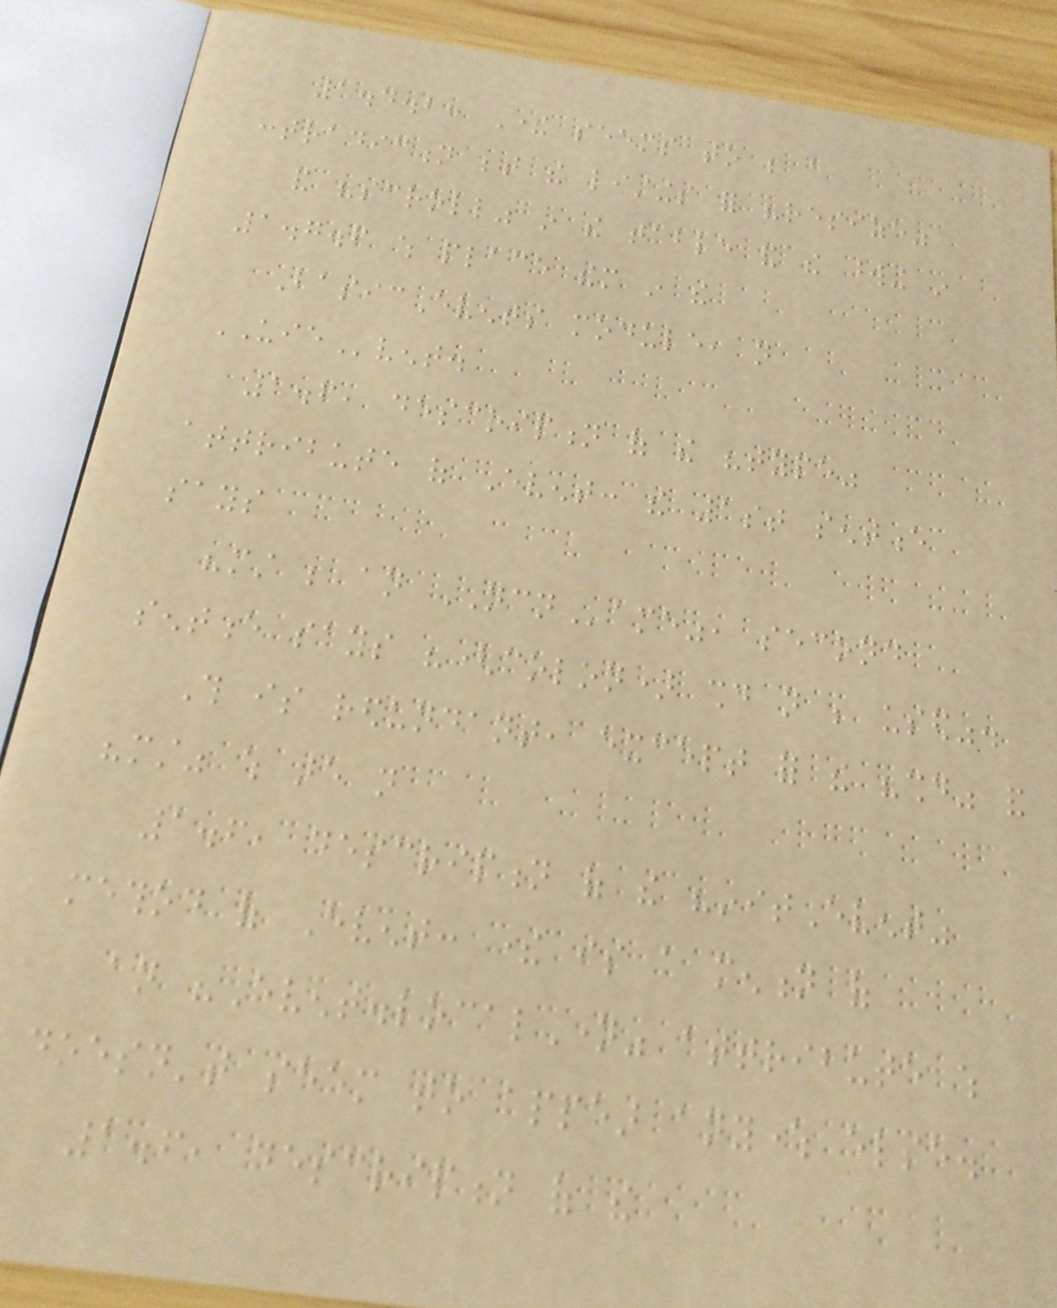1.4.2: There seems to be a
contradiction between the listings for "resize"
and "scroll" in the table and the wording in
1.7.6 which place them in the
BasicEvents module, not
UIEvent.
1.6, description of the "type"
attribute of Event: the 1st sentence
says
"must be an NCName", second
sentence says "(colon) should not be used".
This is redundant, except for the "should" and
"must" which are not
1.6, description of the "initEvent"
method of Event: there is a mention of
an "Event.localName" attribute which
doesn't seem to appear anywhere else.
1.6, description of the
